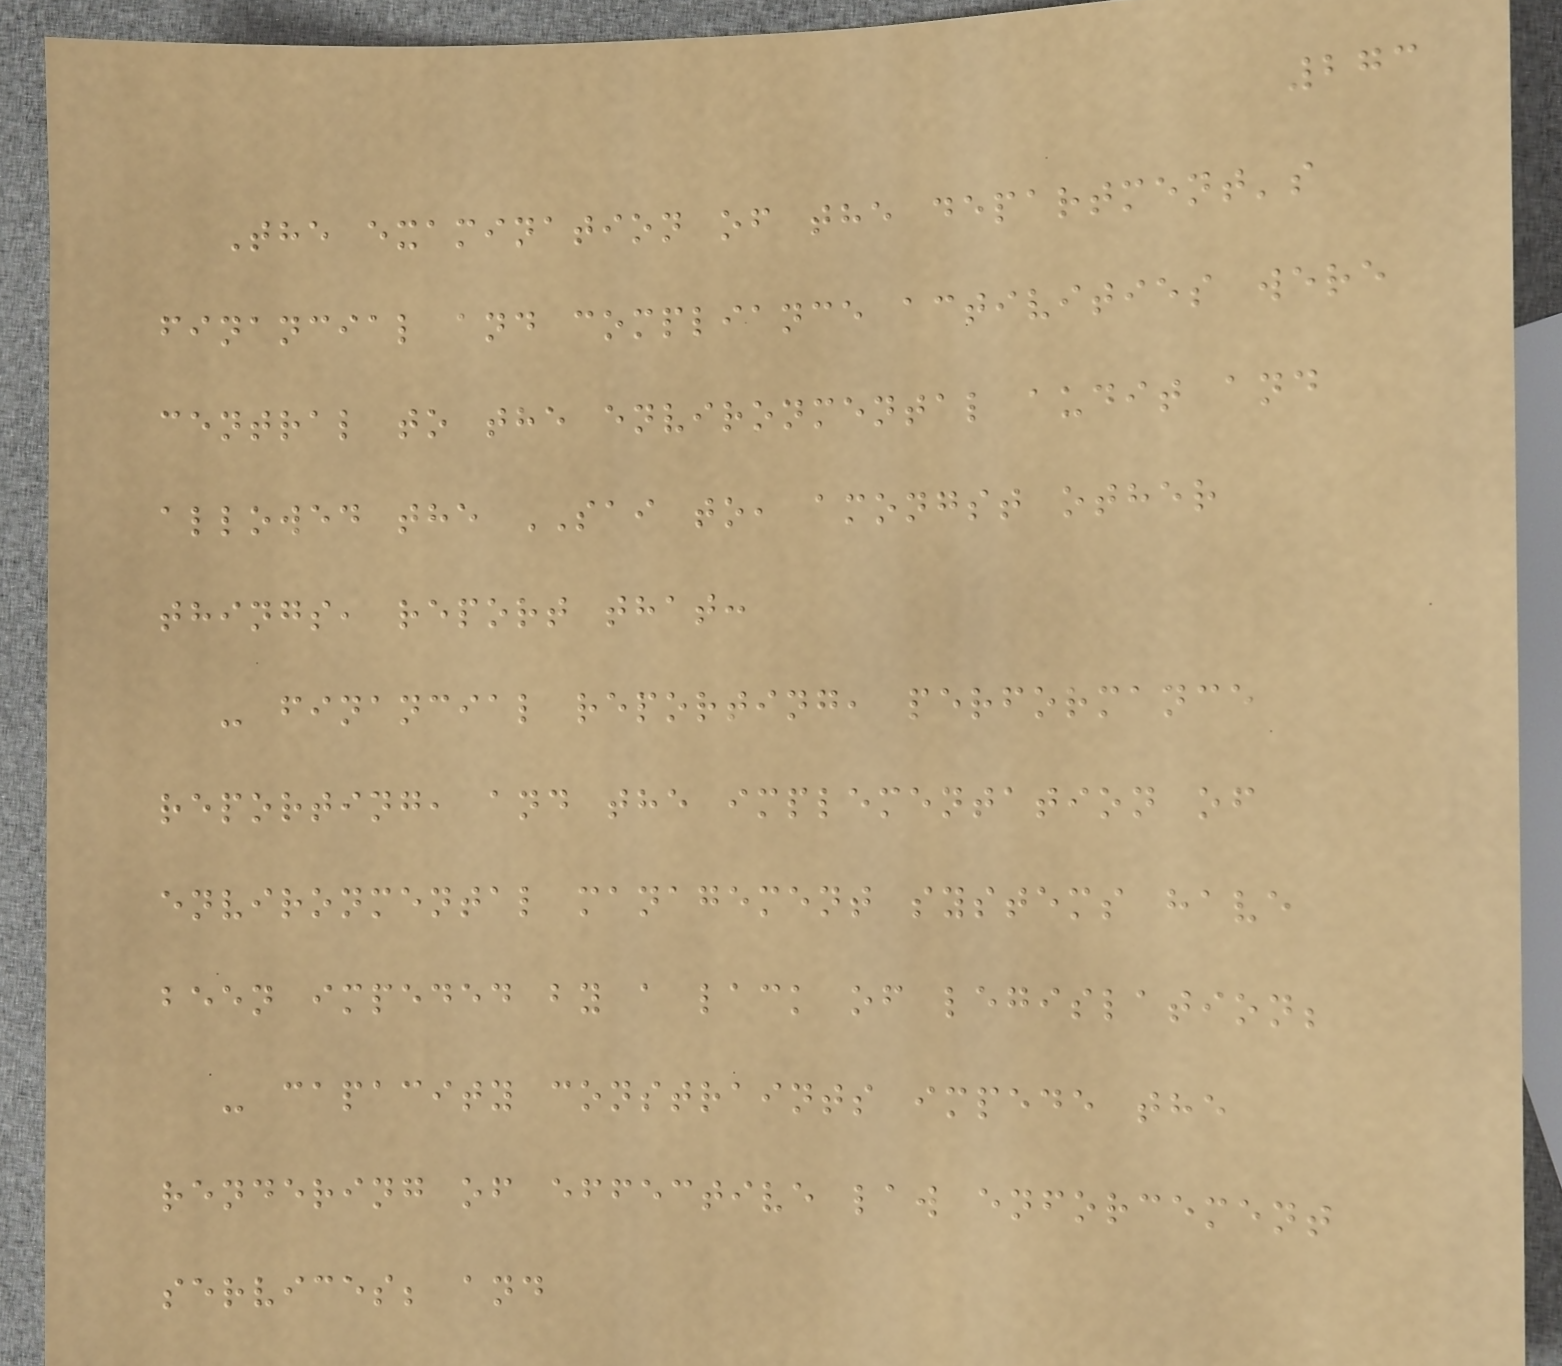273
The examination of the department's
financial and compliance activities were
central to the environmental audit and
allowed the SAI to, amongst other
things, report that:
- financial reporting, performance
reporting, and the implementation of
environmental management systems have
been impeded by a lack of legislation;
- capacity constraints impede the
rendering of effective law enforcement
services; and
